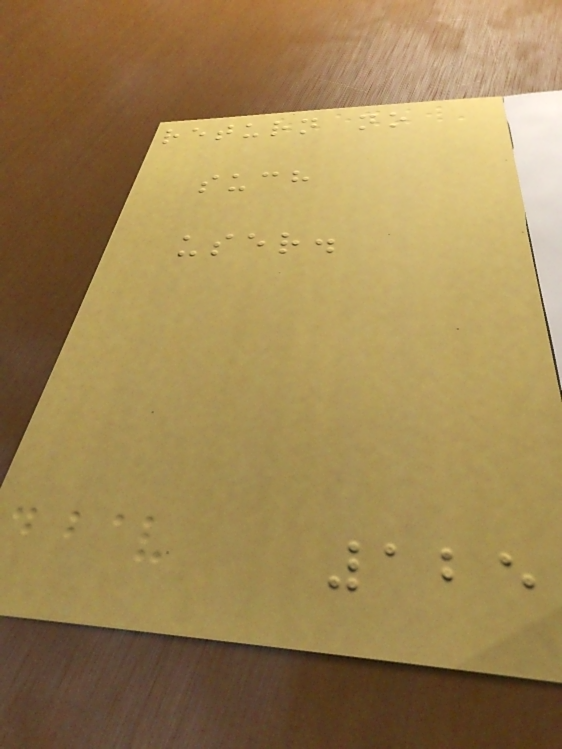return no
such
user.
125
